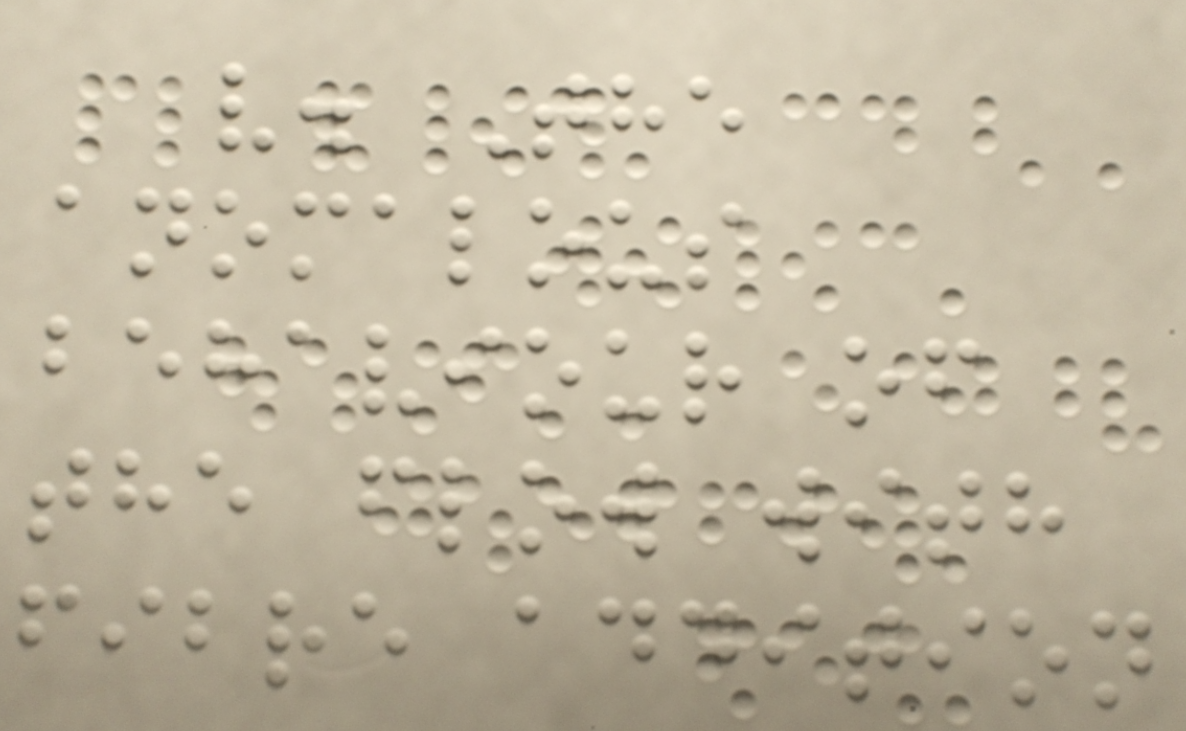v. The
anomalous
behaviour of
the flow with
fibre addition
